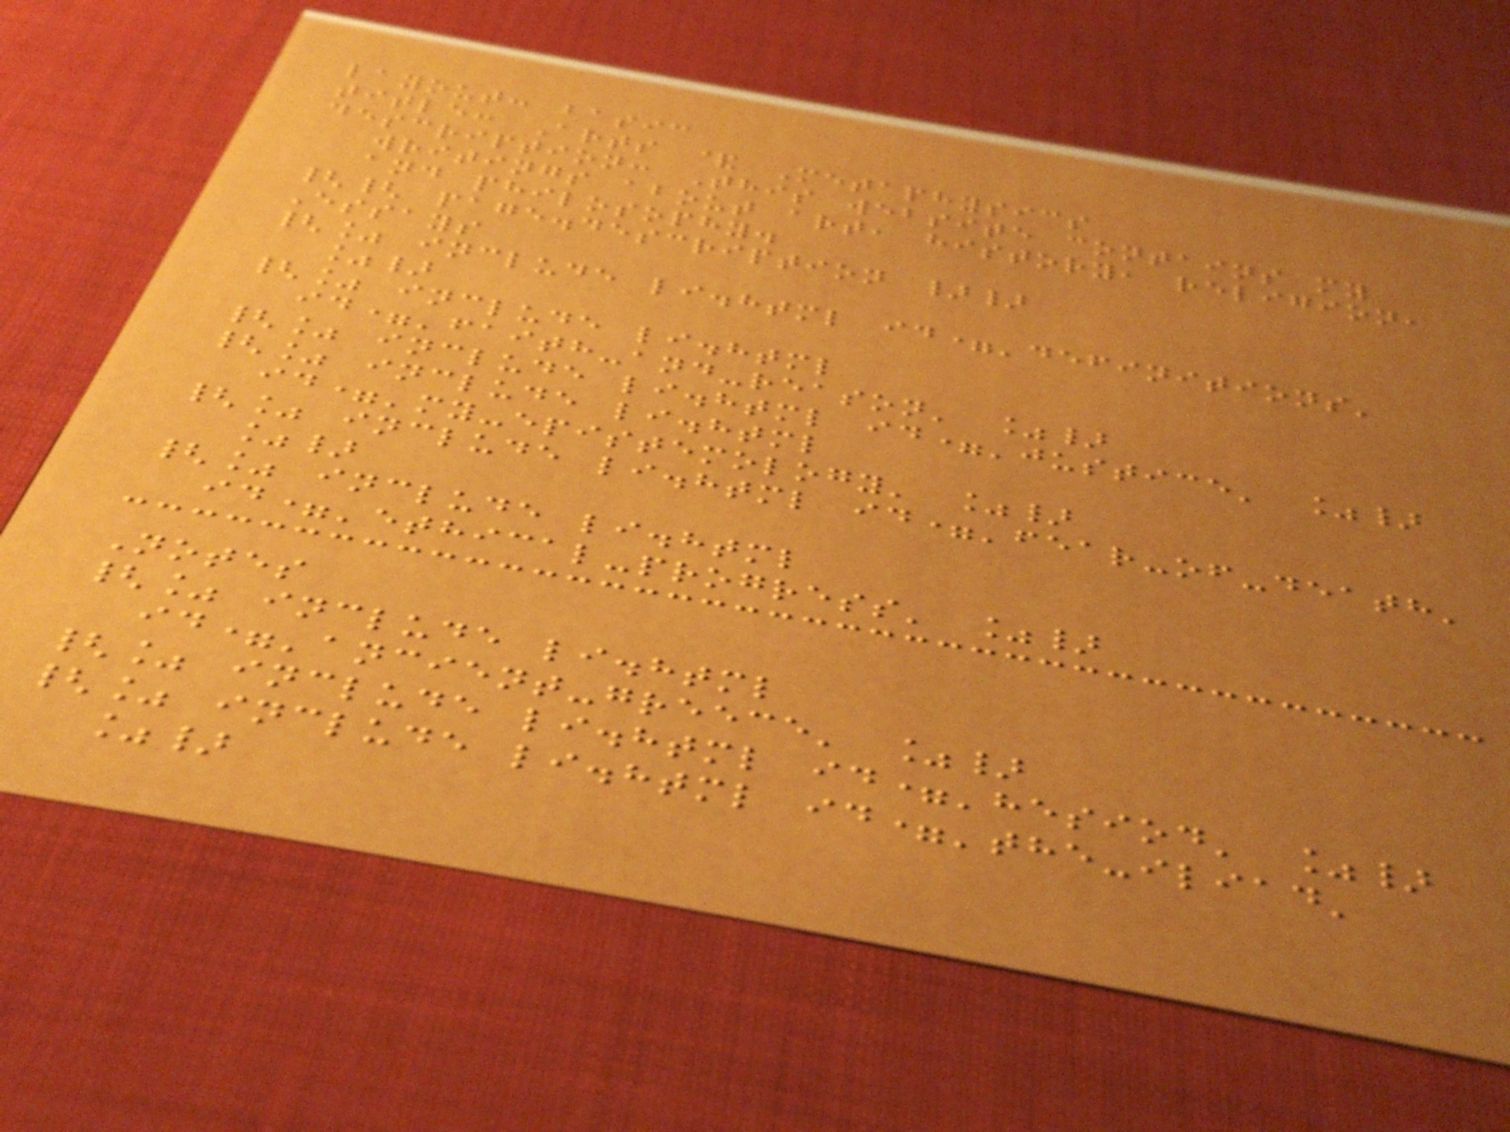layout: basic
title: Arts & Metaphysics
description: This website contains my
writings about art, history, religion,
and philosophy.
{{ page.description }}
Essays
{% include li.html id='definitions'
%}
{% include li.html
id='faith-and-reason' %}
{% include li.html id='justice' %}
{% include li.html
id='my-epistemology' %}
{% include li.html id='fear-of-death'
%}
{% include li.html
id='ethical-progress' %}
Notes
{% include li.html
id='ancient-greece' %}
{% include li.html id='hesiod' %}
{% include li.html id='the-iliad'
%}
